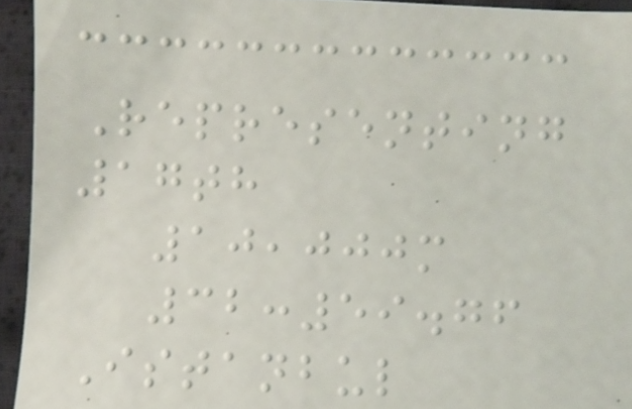Representing
17th
10,000m
32:59.76
Istanbul
